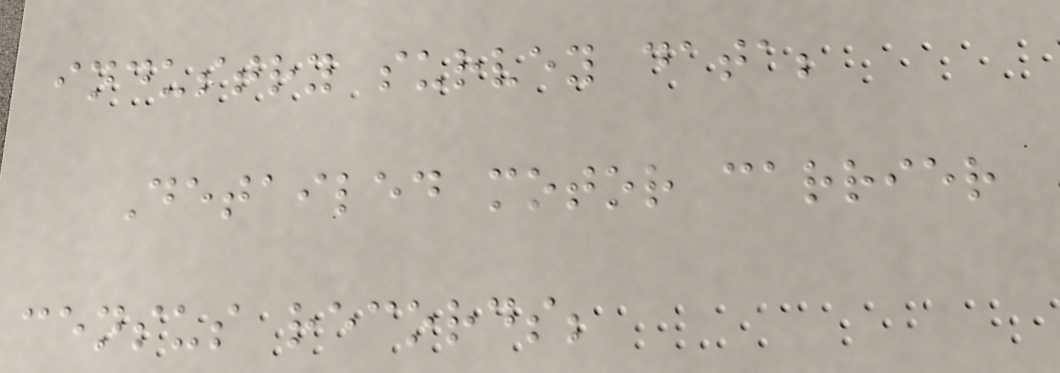industry survey data;
Detailed motor carrier
census records;
